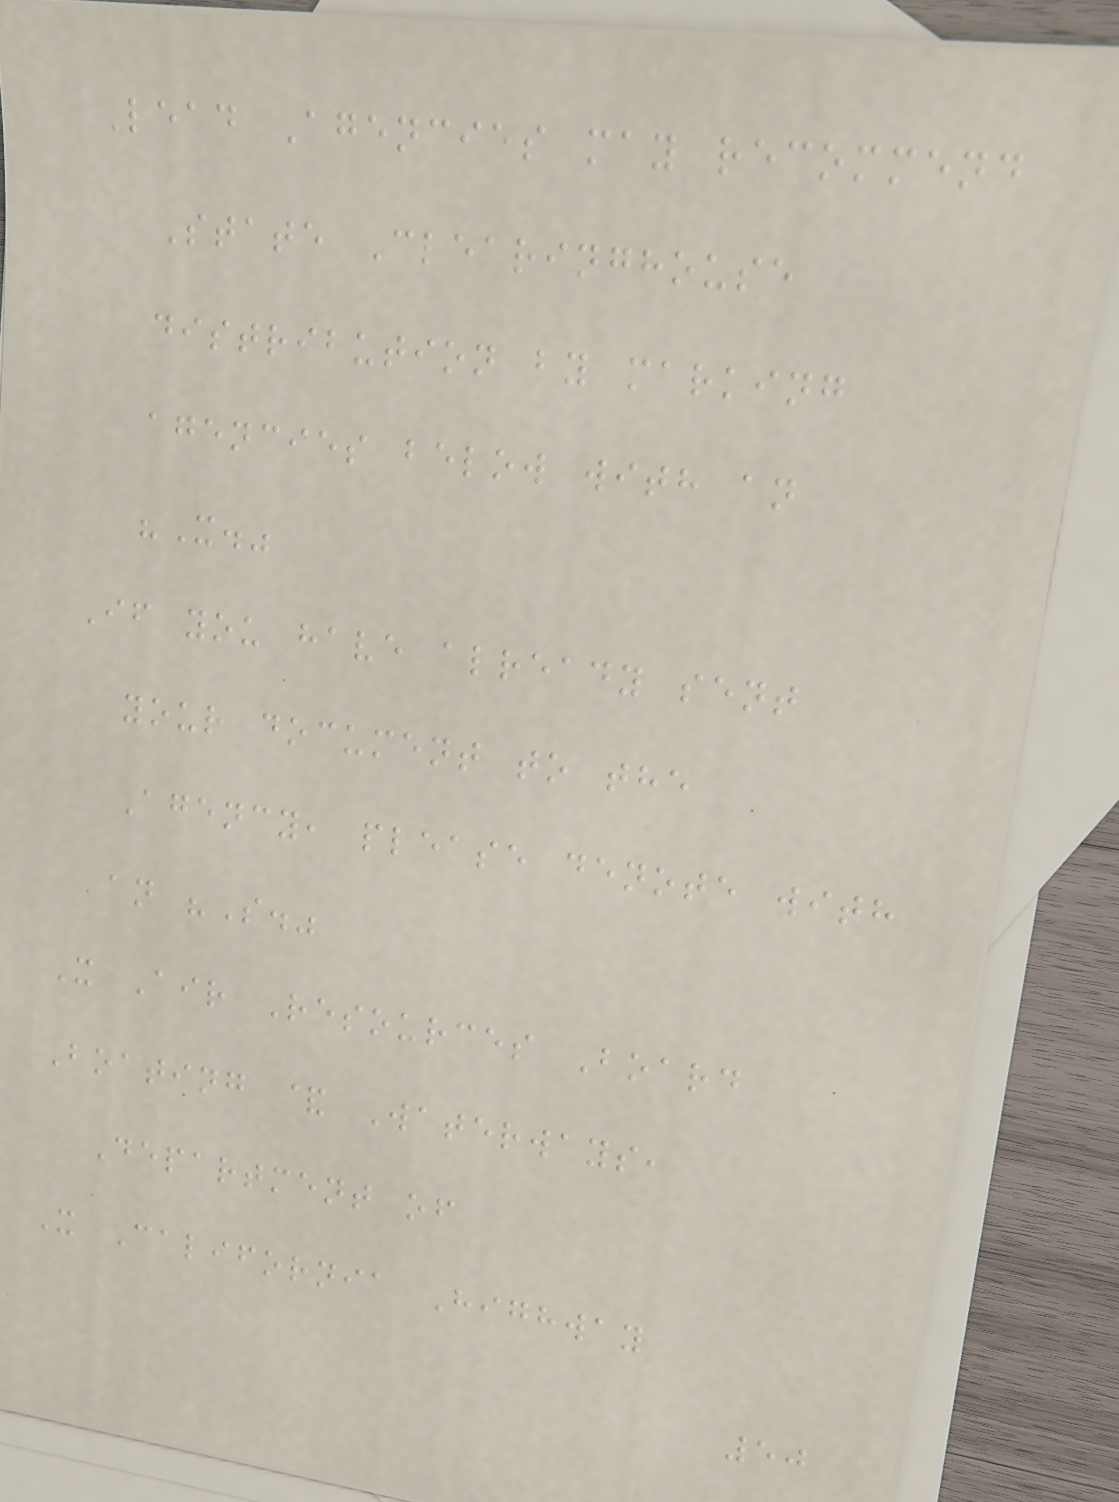Lead Agencies may recommend
State Clearinghouse
distribution by marking
agencies below with an
"X."
If you have already sent
your document to the
Agency, please denote with
an "S."
X Air Resources Board
Boating & Waterways,
Department of
X California Highway
50
